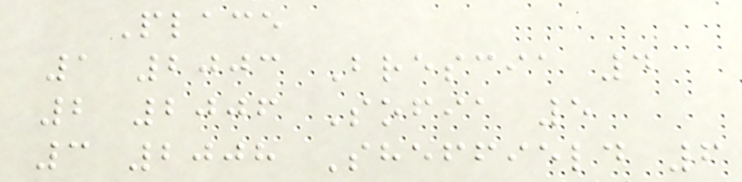Place
1 2003 Brescia 4
2 2006 Sofia 5
3 2008 Sheffield 6
